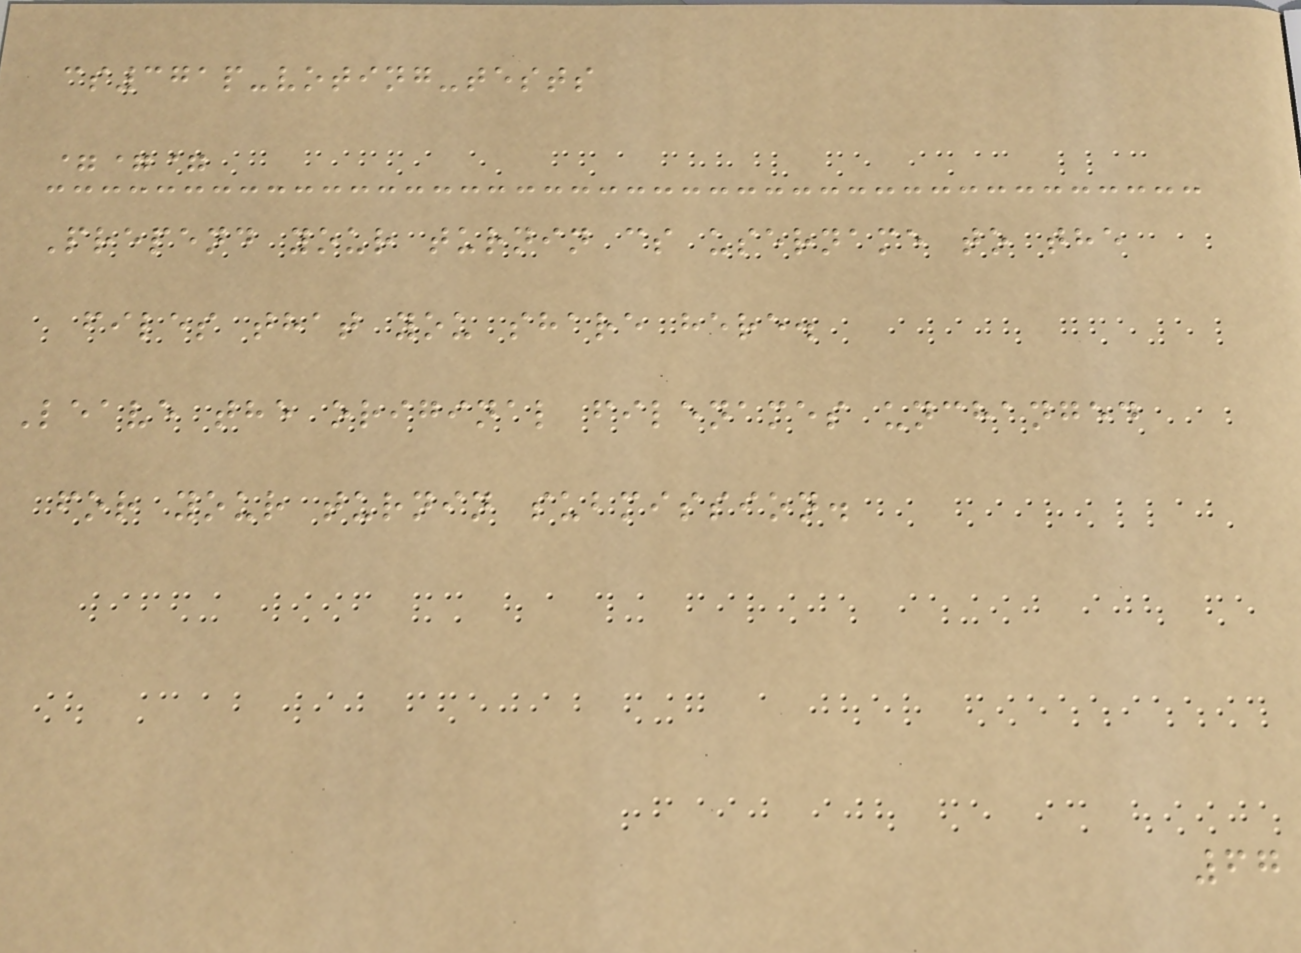cs371p-voting-tests
===
Prepend your turnin cs username to the
files that you share here.
Leave the original filenames unchanged
for your turnin submission.
67
